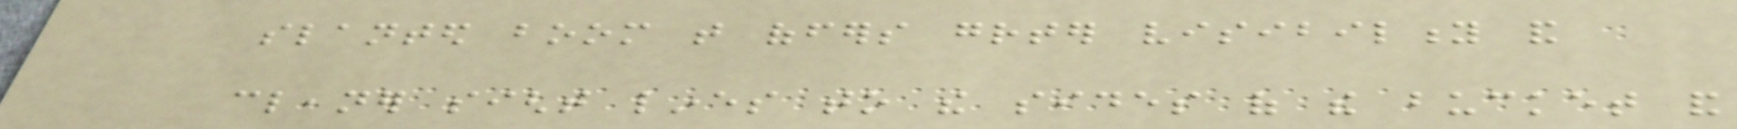slanted boom that offers greater visibility and
cleaner sight lines to the sides of the bucket and
